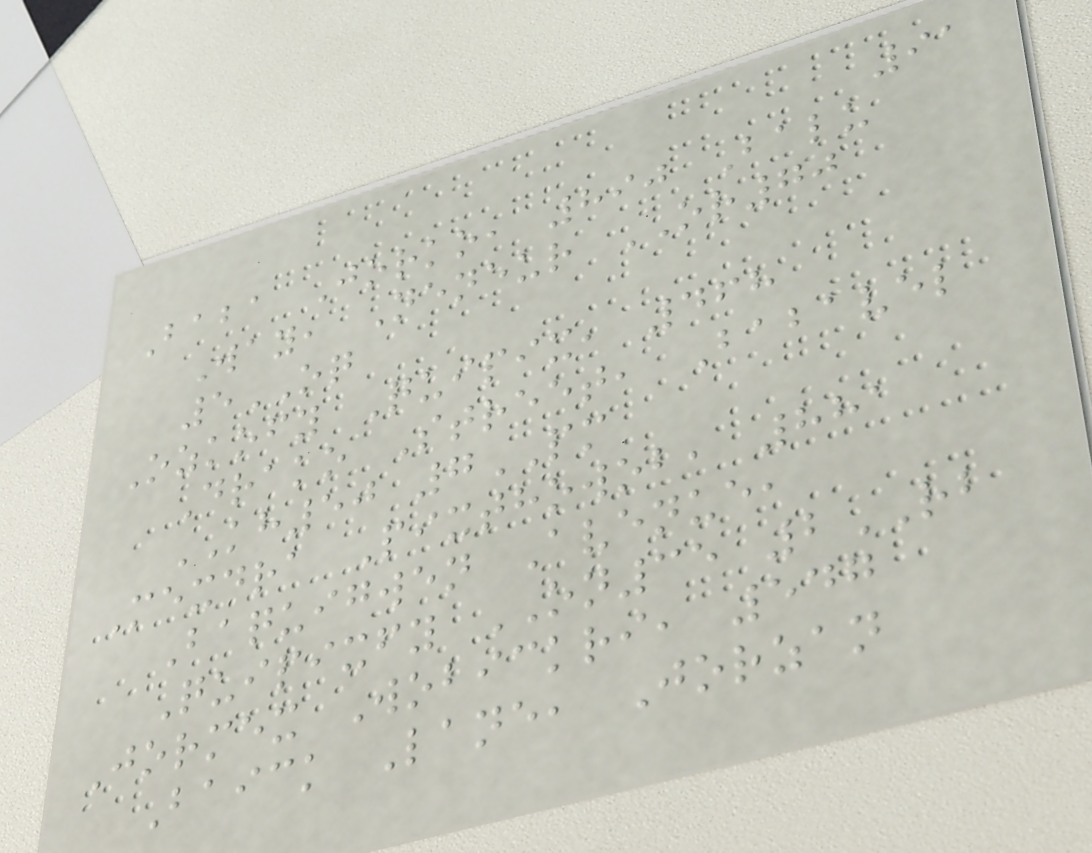91
Baba Jorko, 890 Balu
Way, Neneur OR70
5OQ
Ozkofy Quipix, 468
Drako Street, Babavel
KH50 7PM
Mexdra Pixthowob, 881
Baquigwen Avenue,
Quipixfy ON35 2RB
Jormex Wobickri, 547
Baick Lane, Jorzan
